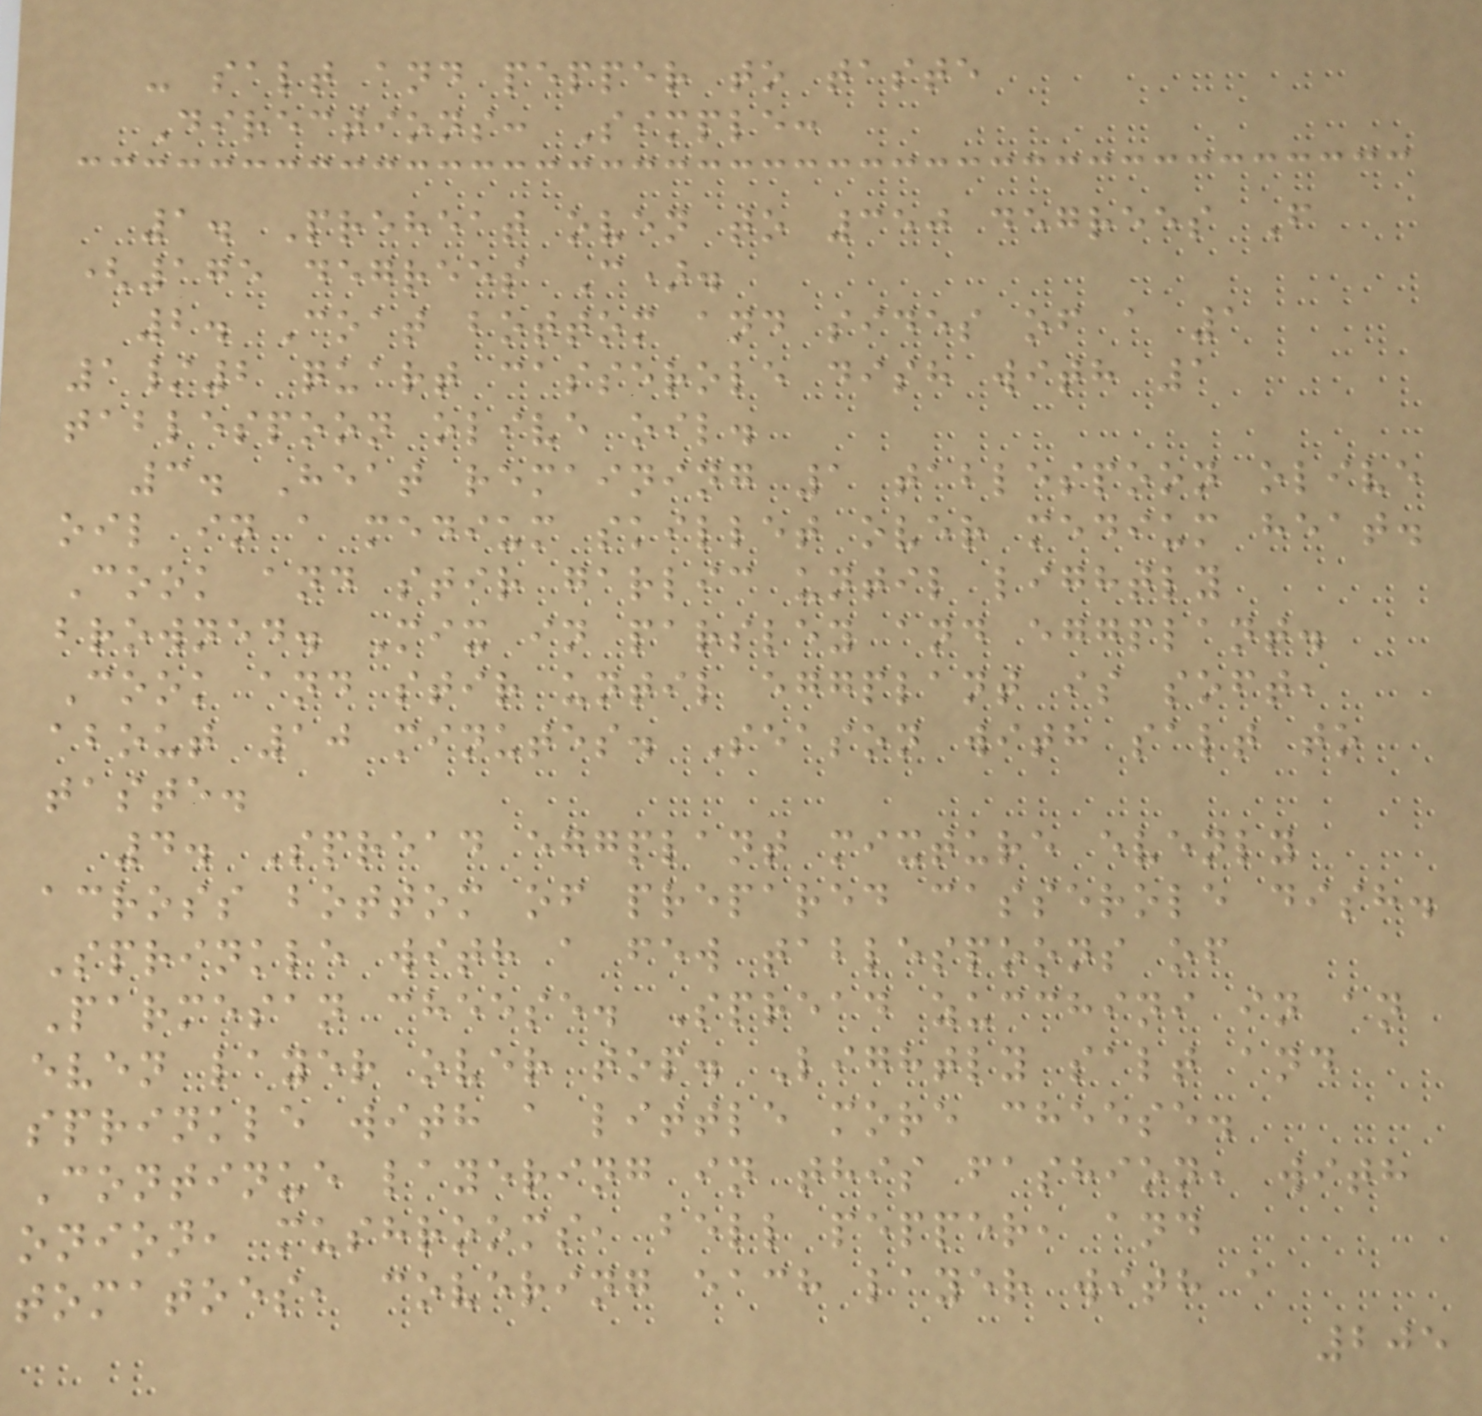- salt and pepper to taste
Directions: Simple:
1. Preheat oven to 350 degrees F
(175 degrees C).
2. Coat bottom and sides of a 1
1/2 quart casserole dish with 1
tablespoon olive oil.
3. Heat remaining 1 tablespoon olive
oil in a medium skillet over medium heat.
Cook and stir garlic until lightly
browned. Mix in parsley and eggplant.
Cook and stir until eggplant is soft,
about 10 minutes. Season with salt to
taste.
4. Spread eggplant mixture evenly
across bottom of prepared casserole dish.
Sprinkle with a few tablespoons of
Parmesan cheese. Spread zucchini in an
even layer over top. Lightly salt and
sprinkle with a little more cheese.
Continue layering in this fashion, with
onion, mushrooms, bell pepper, and
tomatoes, covering each layer with a
205
